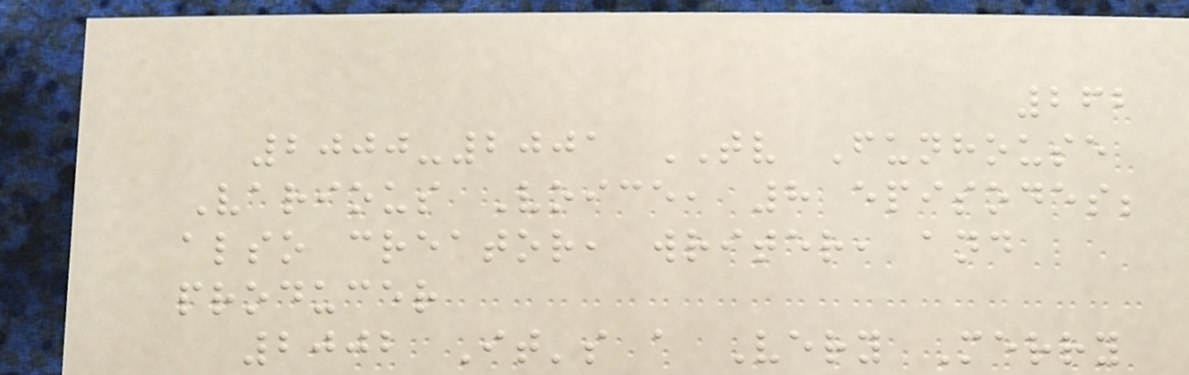262
2000-2001 TV Funhouse
Various Voice, 8 episodes;
also creator, writer, and
producer
2002 It's a Very Merry
